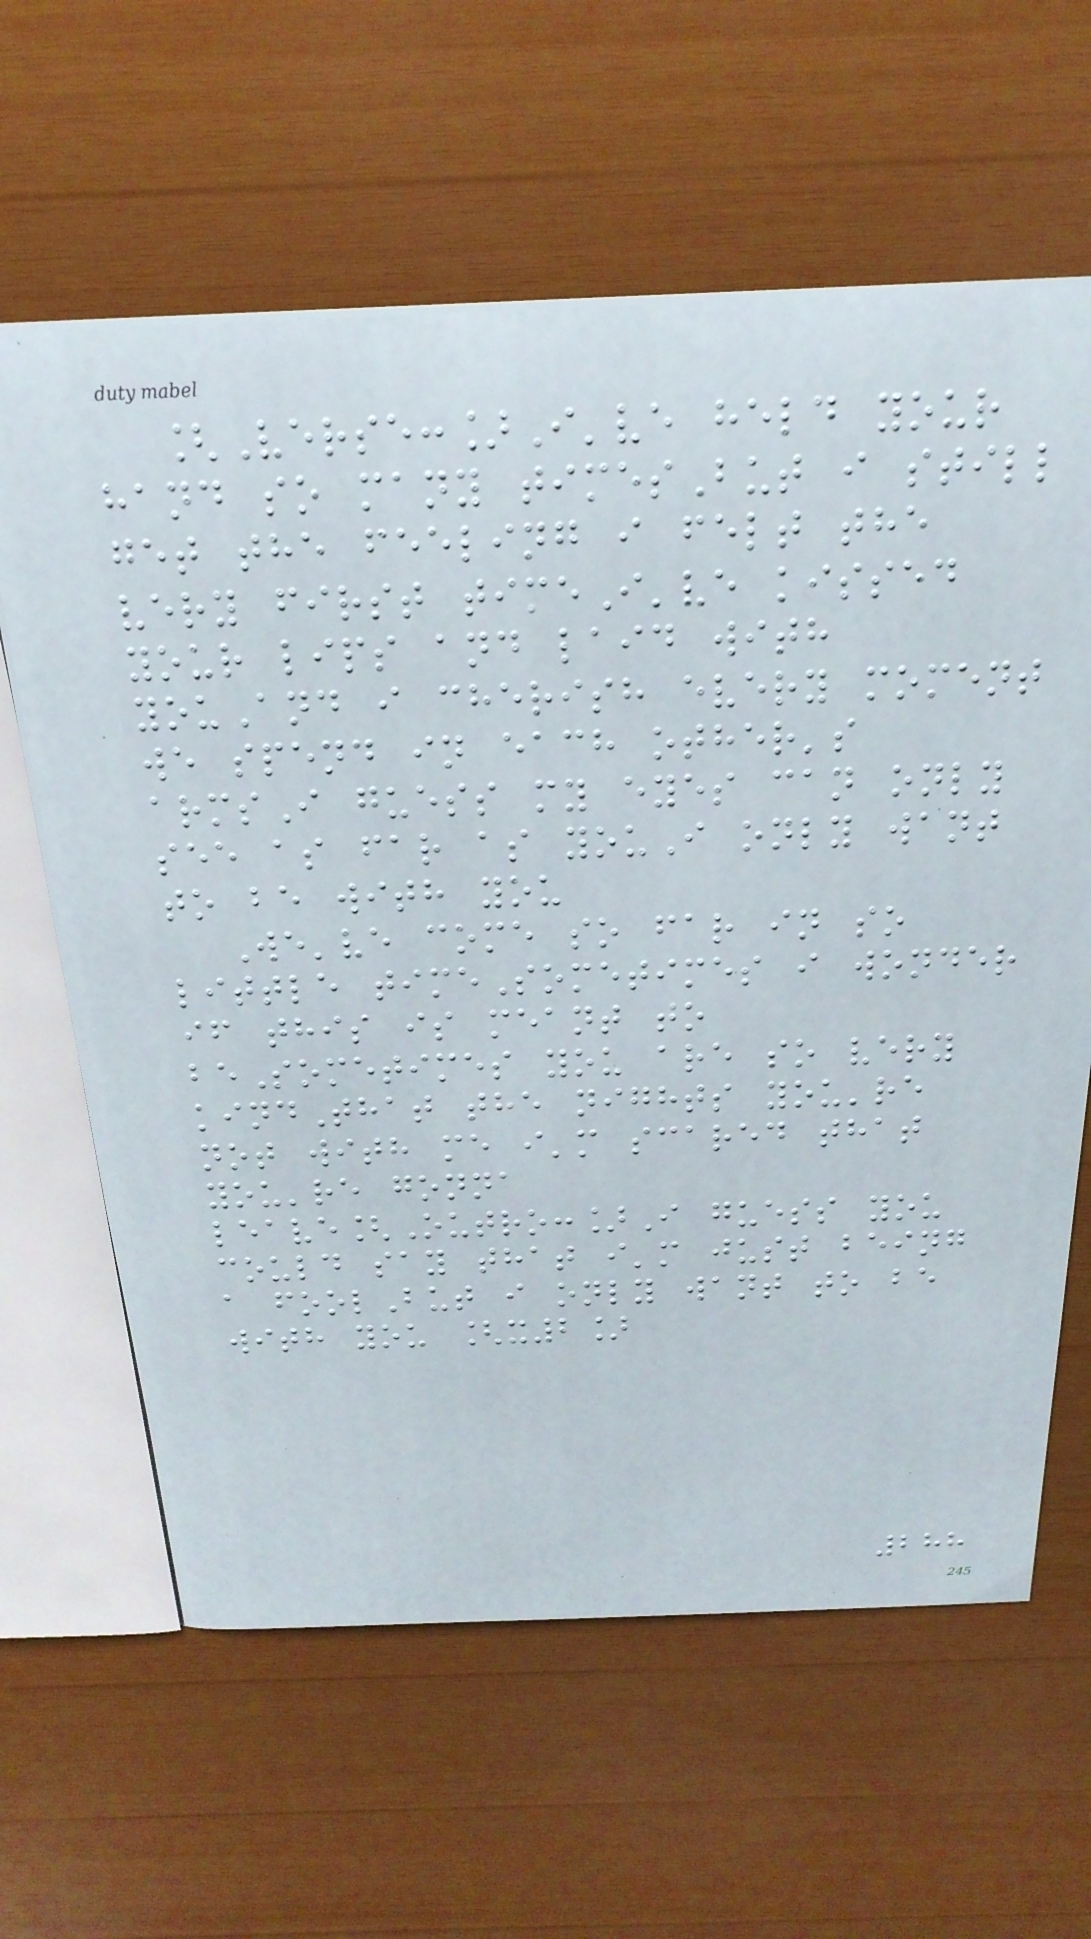[Verse:]I've held your
hand so many timesBut i still
get the feeling i felt the
very first timeI've kissed
your lips and laid with
youAnd i cherish every moment
we spend in each other's
armsI guess my eyes can only
see as far as youI only want
to be with you
We've come so far in so
little timeSometimes i wonder
if this is meant to
beSometimes you are so very
kindThat the nights you're
not with me i'm scared that
you're gonna
leave[Outro:]I guess you
could say that i'm just being
a foolBut i only want to be
with you [x2]
288
